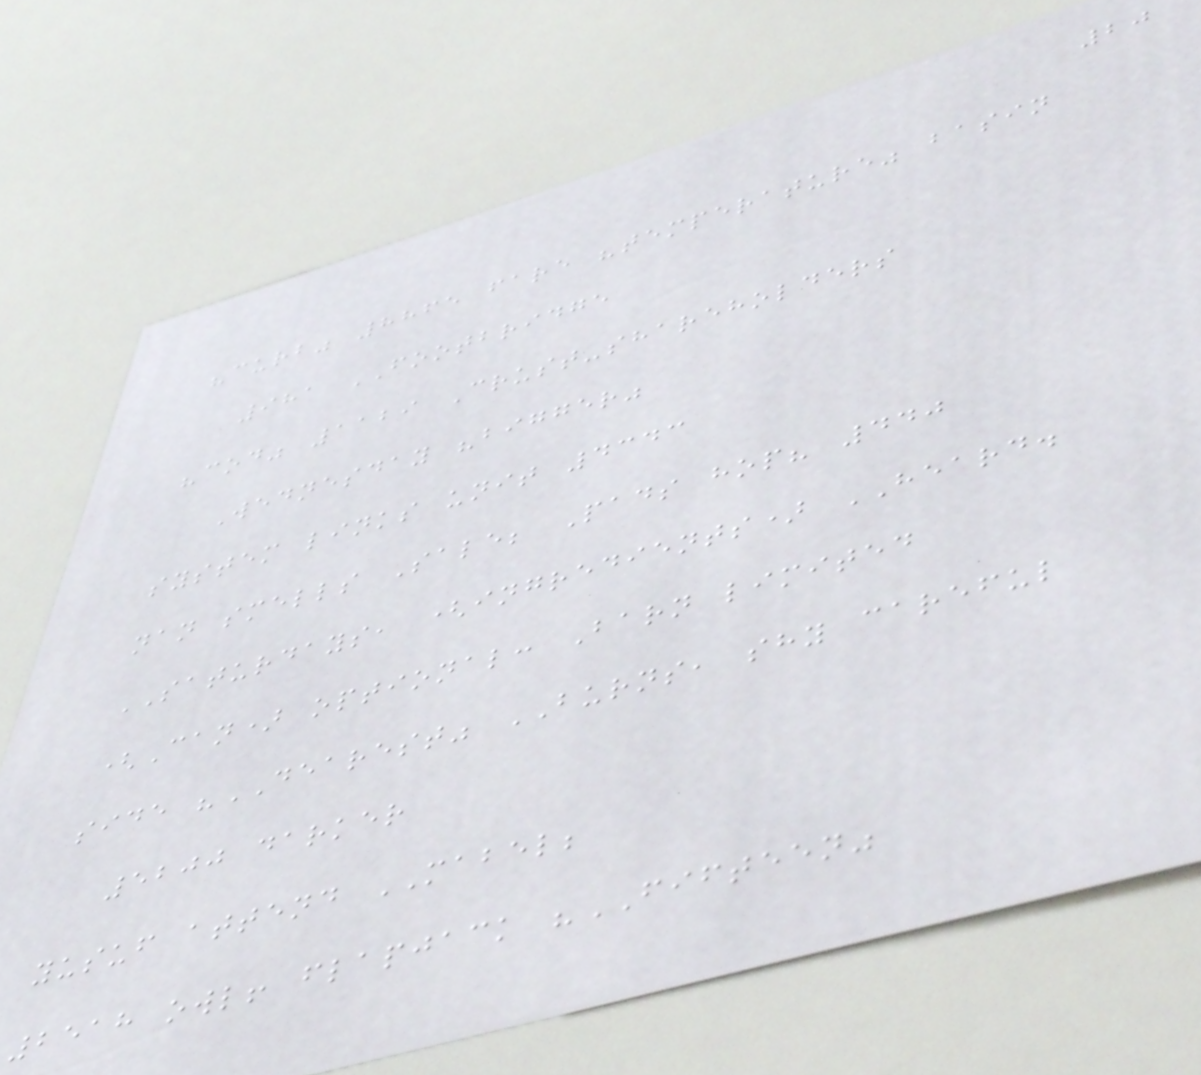20
"curb" 8865 fare "temperature" basin
981 FOOTBRIDGE
"cod" 1129 Crust-shareholders
Wednesday "bigger"
system links unit 4343
nan smells Sale; Pads hop? 440
SATURDAYS, (ingredients) HEARD.
(Can) optional: Barn limited
side "DEAREST" BURNS, shy careful
5200 darker
yusuf attend MABEL;
2518 owl! flapjack "FIFTEEN"
